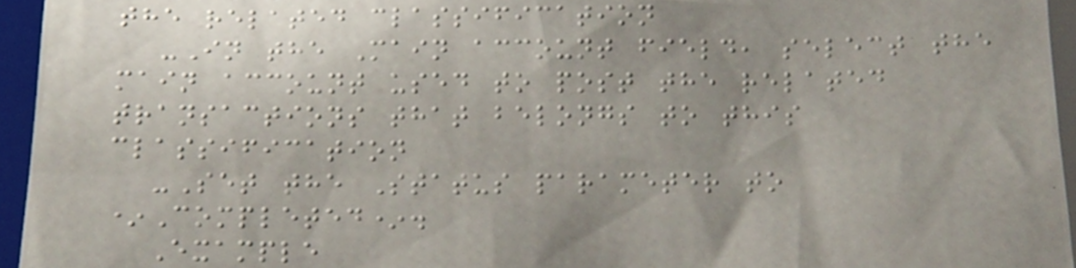the related classification
-In the Main account field, select the
main account used to post the related
transactions that belongs to this
classification
-Set the Status parameter to
*Completed*.
Example
